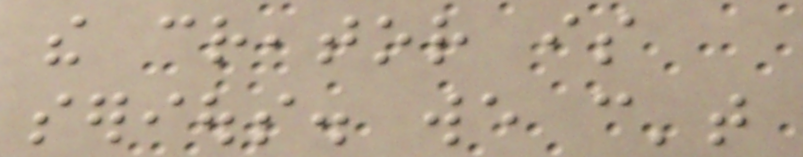the creator is
serious. we can't
